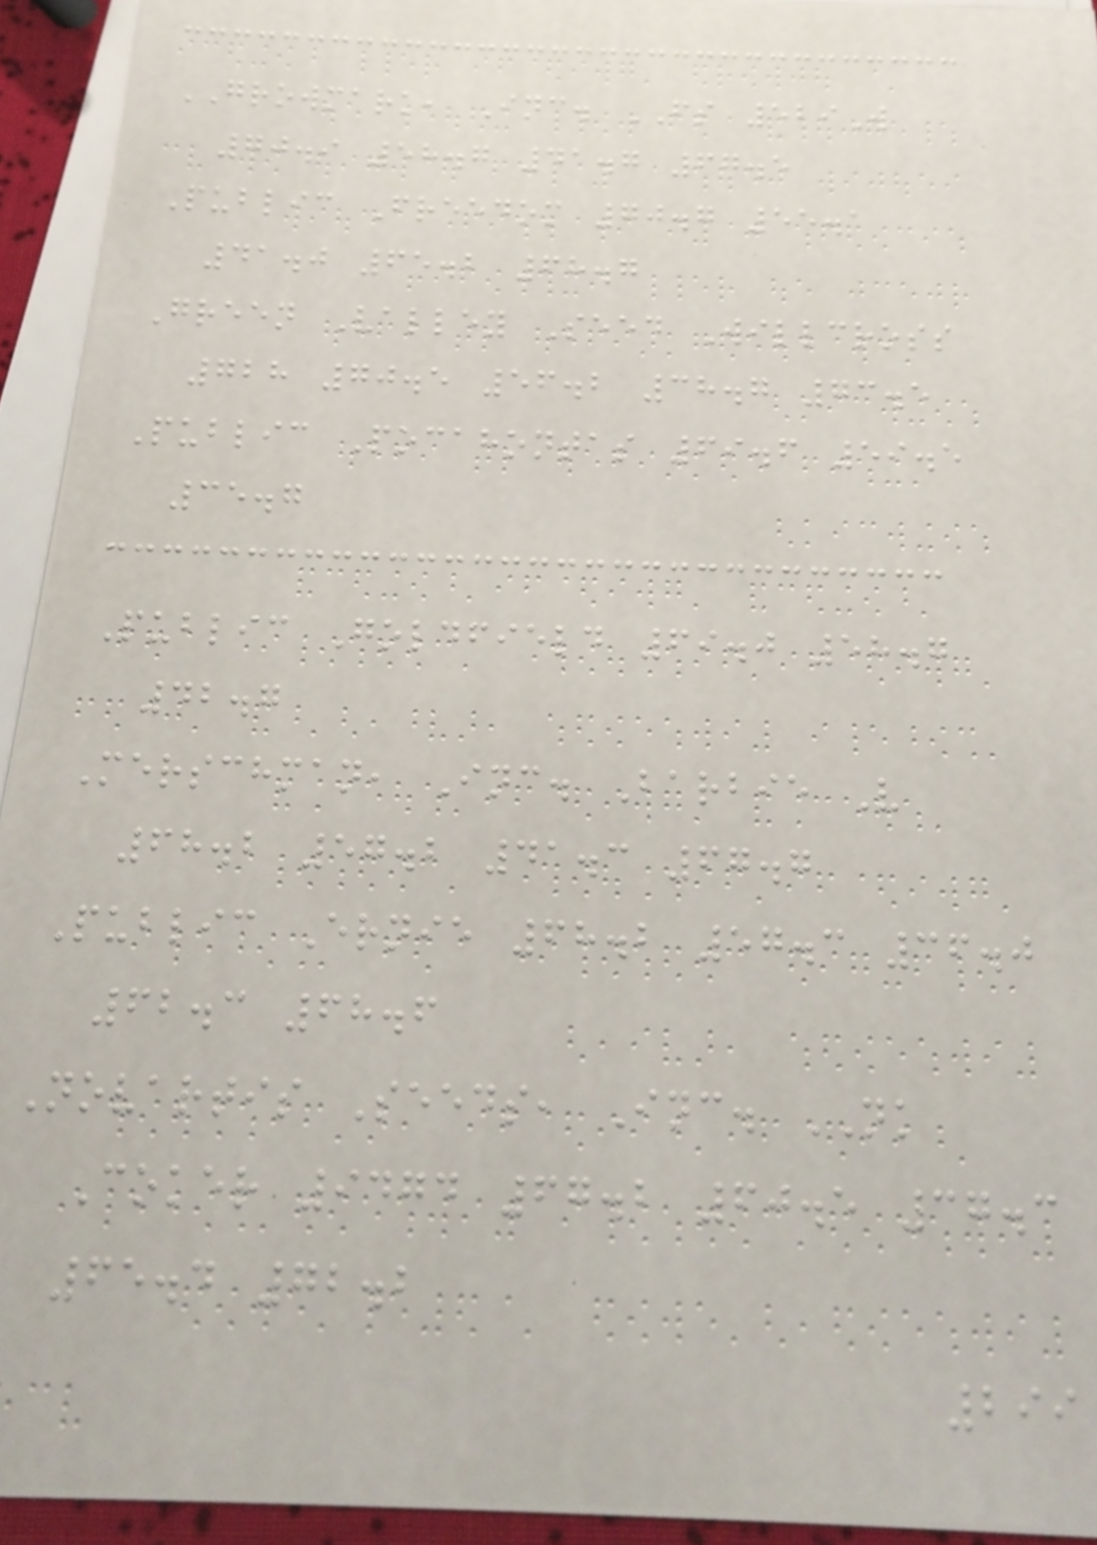GROWMARK, Inc. FS 529W
70.9 58.7 41.7 67.5
Public Freedom 70.7 55.1
41.0 65.2 68.7
Green Valley Seed Willcross
728 70.5 56.2 38.7 73.5
Public Pocahontas 69.6 59.5
35.7
Public Goldfield 69.0 58.7
42.7
Merschman, Inc. Barbie V
68.2 57.2 41.3 67.7
Public Ernie 68.2 57.3 36.0
62.3 68.6
Novartis Seeds, Inc. NK
Coker 9474 67.2 60.5 37.3
65.4 72.2
299
